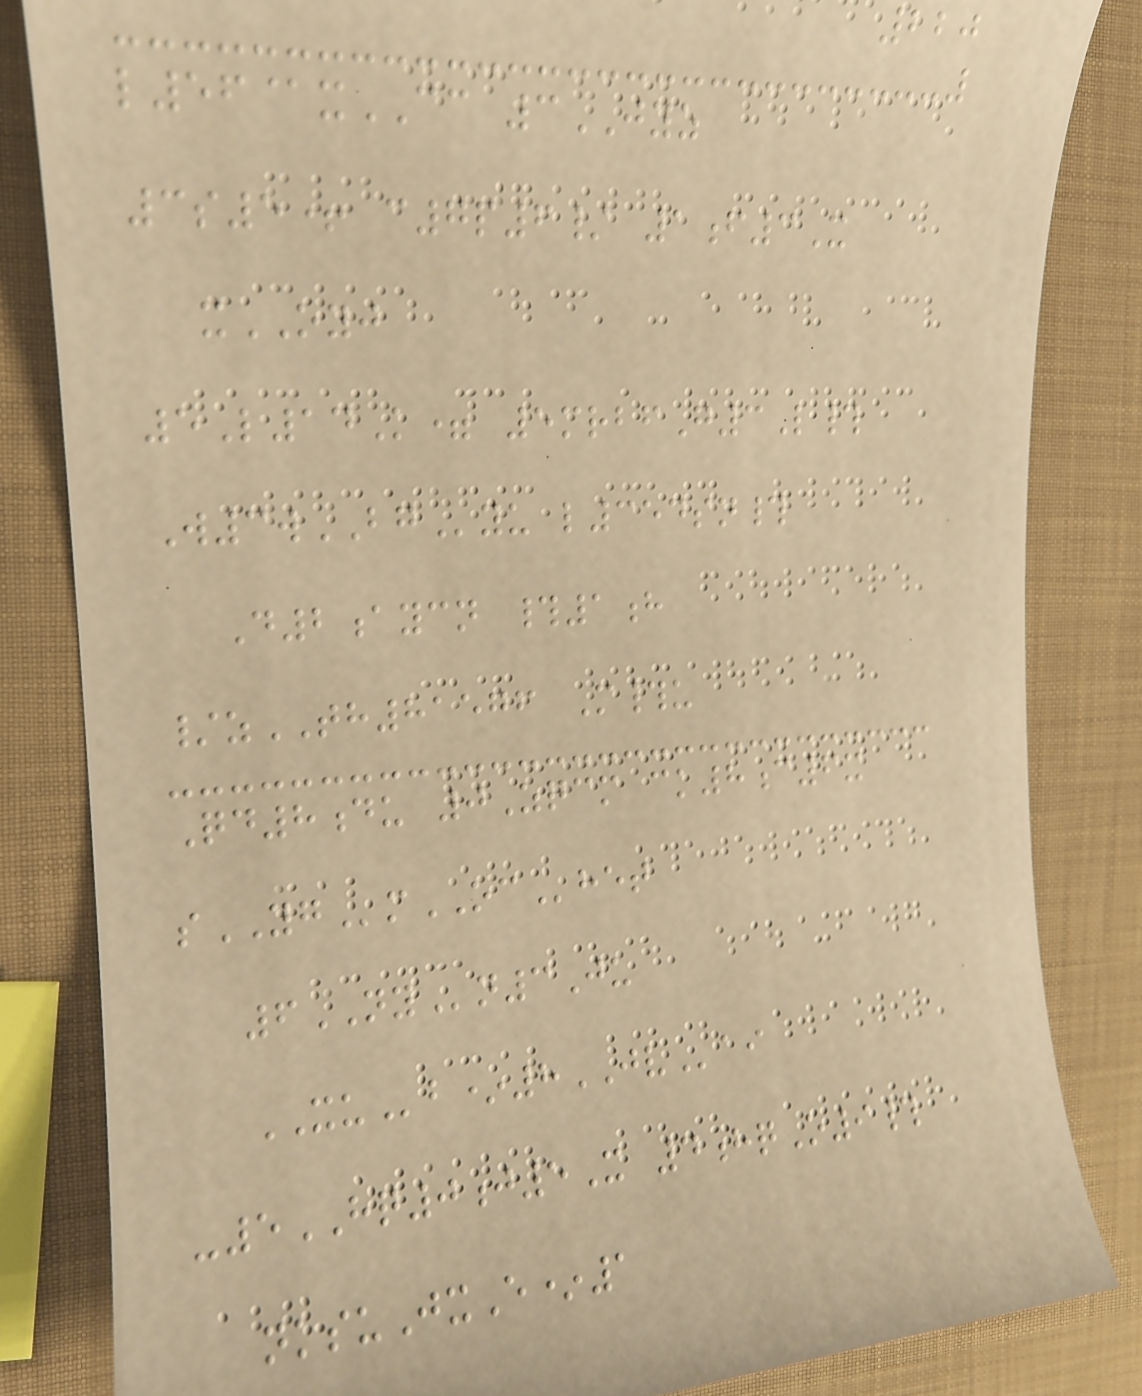220
l56@xCC 3JYZ
3s5+ c7p6/ 1f3X
xOYJ
5L14K= 5mrbfG3L#
W3wBGyu l354sn#
D2aycn #1h
/zTH81576 M#u
Qd8du 0Zqcm ck8c6x
sYGmOChet
6NYn3Ju
XUb*8JVai
-5HQ0j5X 4hqO9#
nksuJxE*1
